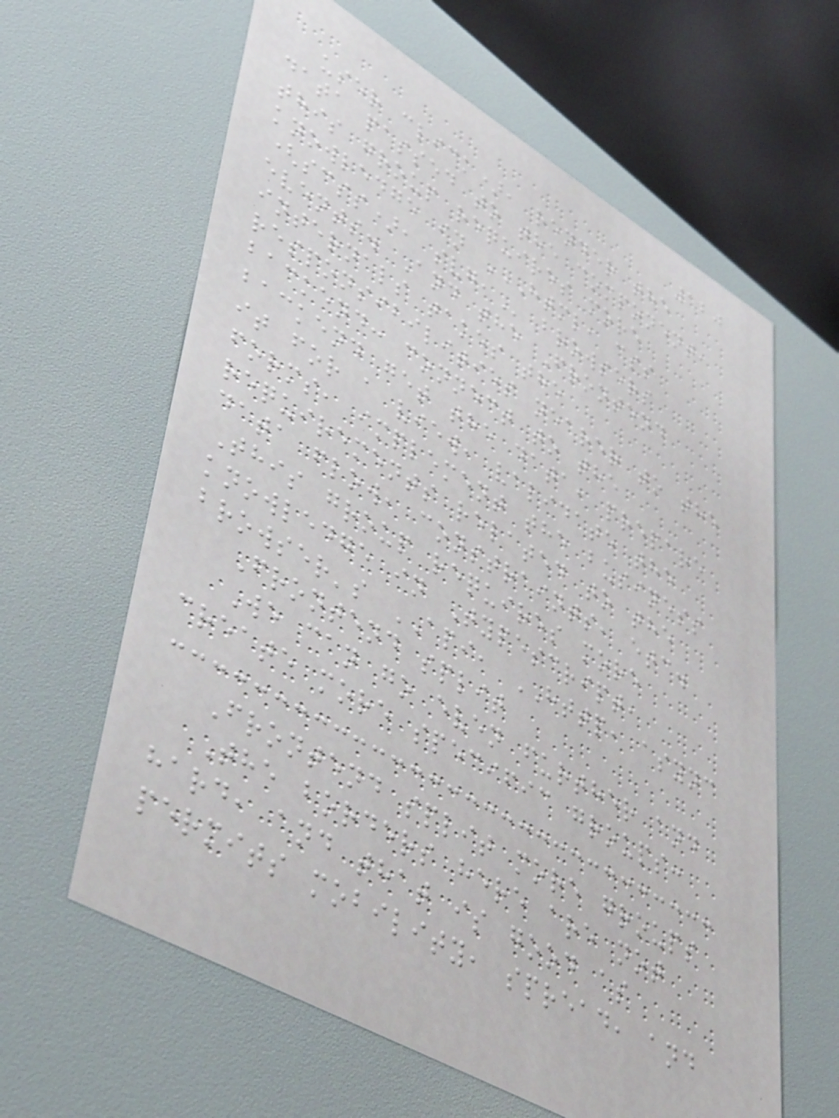120
user click), render the
data passed to the component,
this group requires more
knowledge in HTML, CSS
(SCSS), SVG, browsers
events. And the Frontend
internals takes the
responsibilities nearer to the
backend: connect to the
backend get the data, prepare
it for a view, validate the
forms, implement the business
requirements related to the
data flow, constraints, etc.
This group requires more
knowledge in Typescript,
browser's API, HTTP, async
Frontend split
We can go even further and
create more specific groups:
Frontend split more groups
The borders here are not
hard, and that is good as
permits mobility, spread, and
